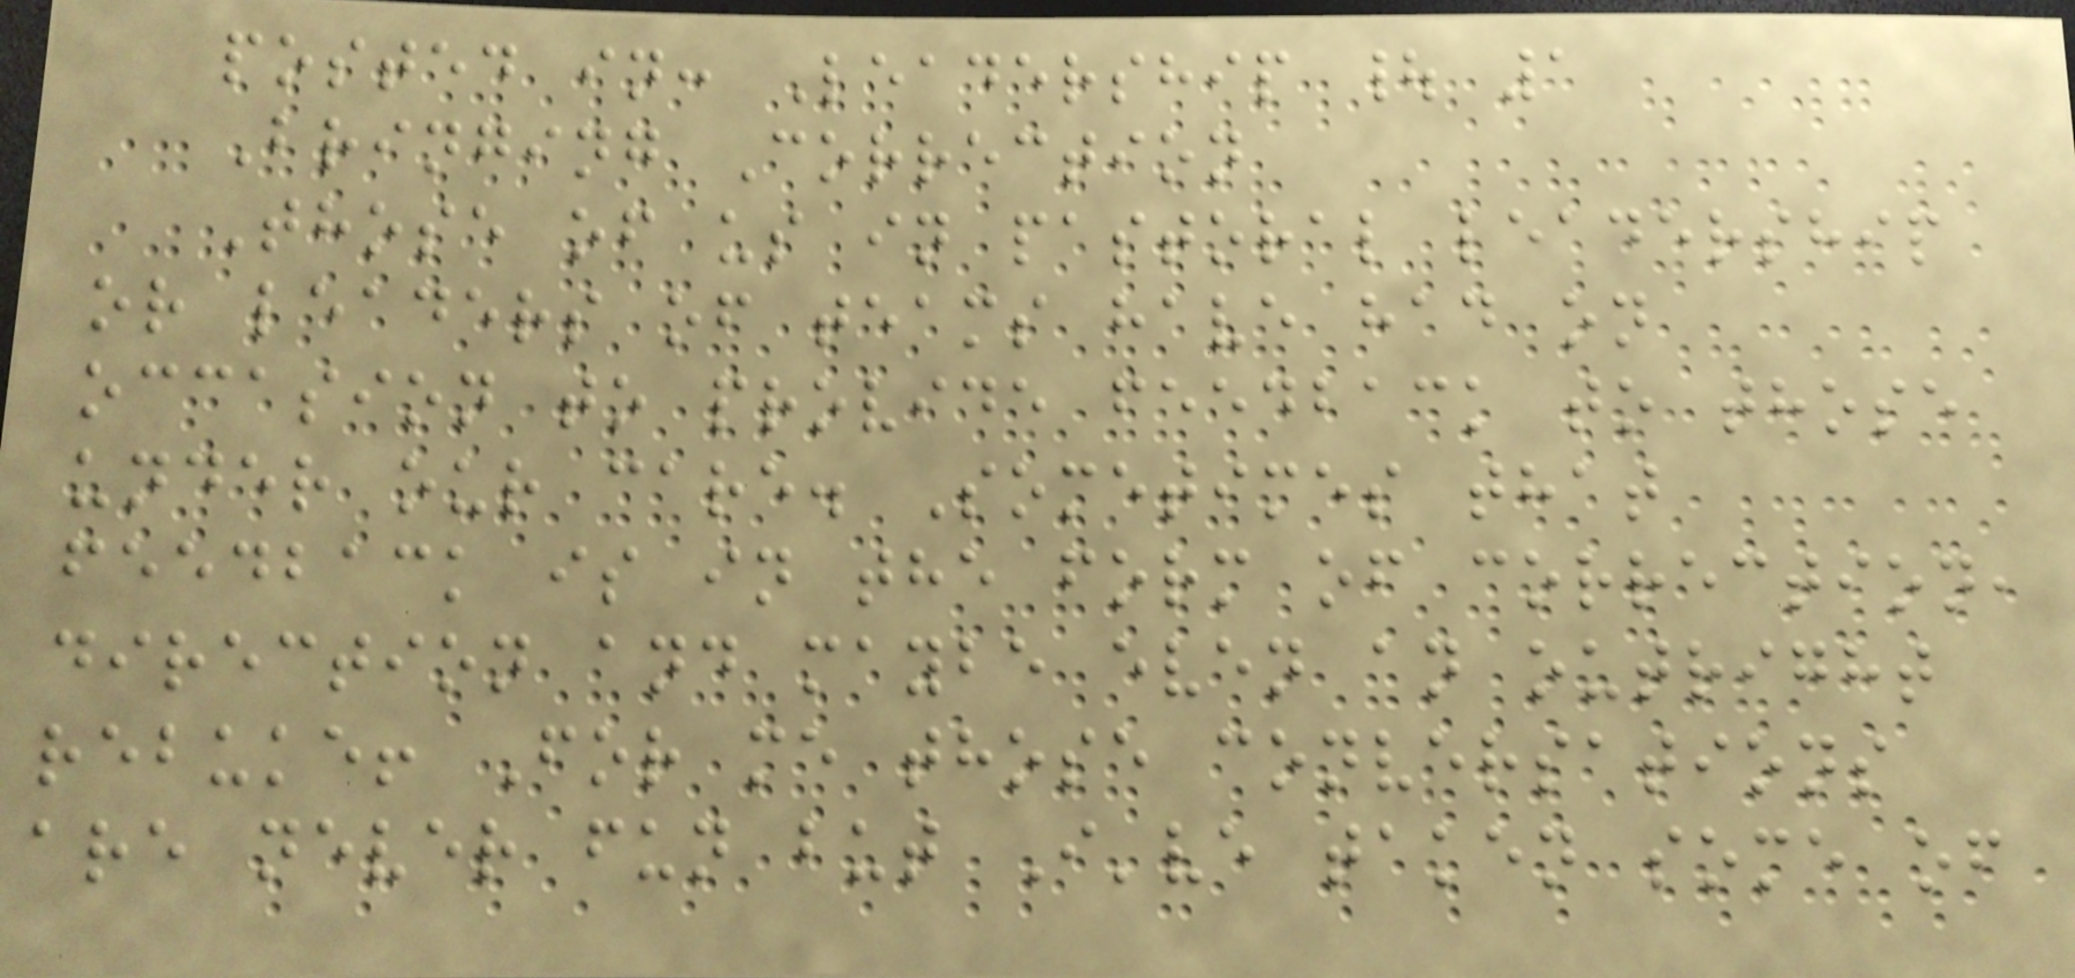posted in: Leadership | 1
Bringing Correction
Those of us in pastoral leadership
or leaders of teams have had on
occasion to provide feedback to those
under our care. Sometimes that
feedback is in the form of correction,
direction and maybe even an outright
rebuke! For me those conversations
are never fun but I've taken some of
